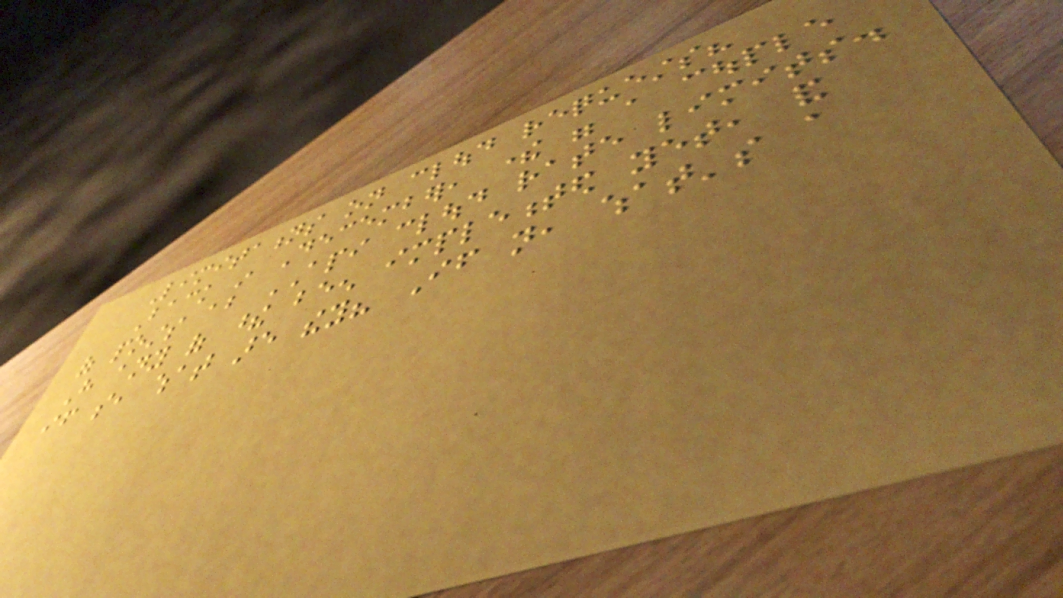Limitations on cloud requests?
Back in December, there were a couple
of posts about API cloud rate limits.
Have any of these been implemented yet, and
if so, what are they? If not, what's a
